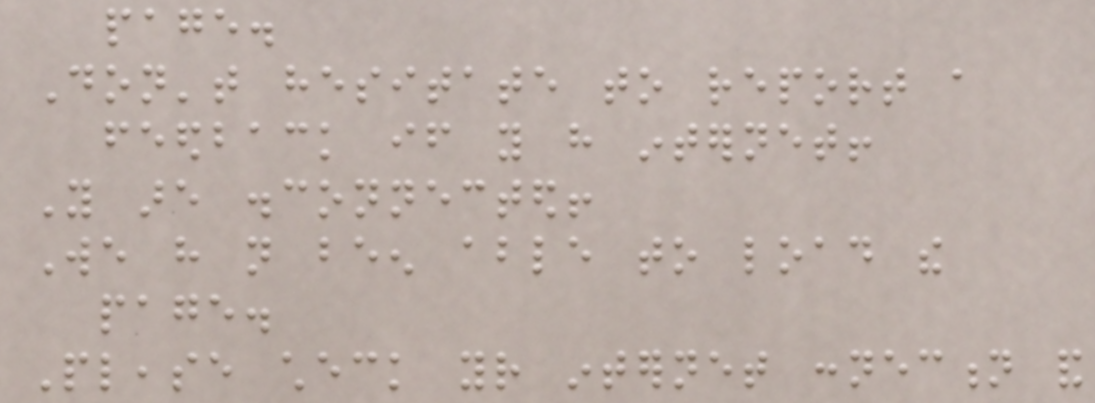page.
Don't hesitate to report a
feedback if you have internet!
You are disconnected!
We have not been able to load the
page.
Please check your internet connection and
